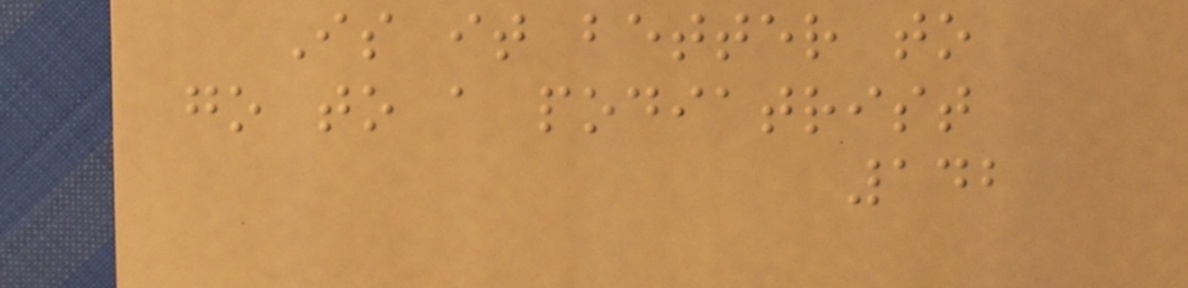Is it better to
go to a podiatrist
142
